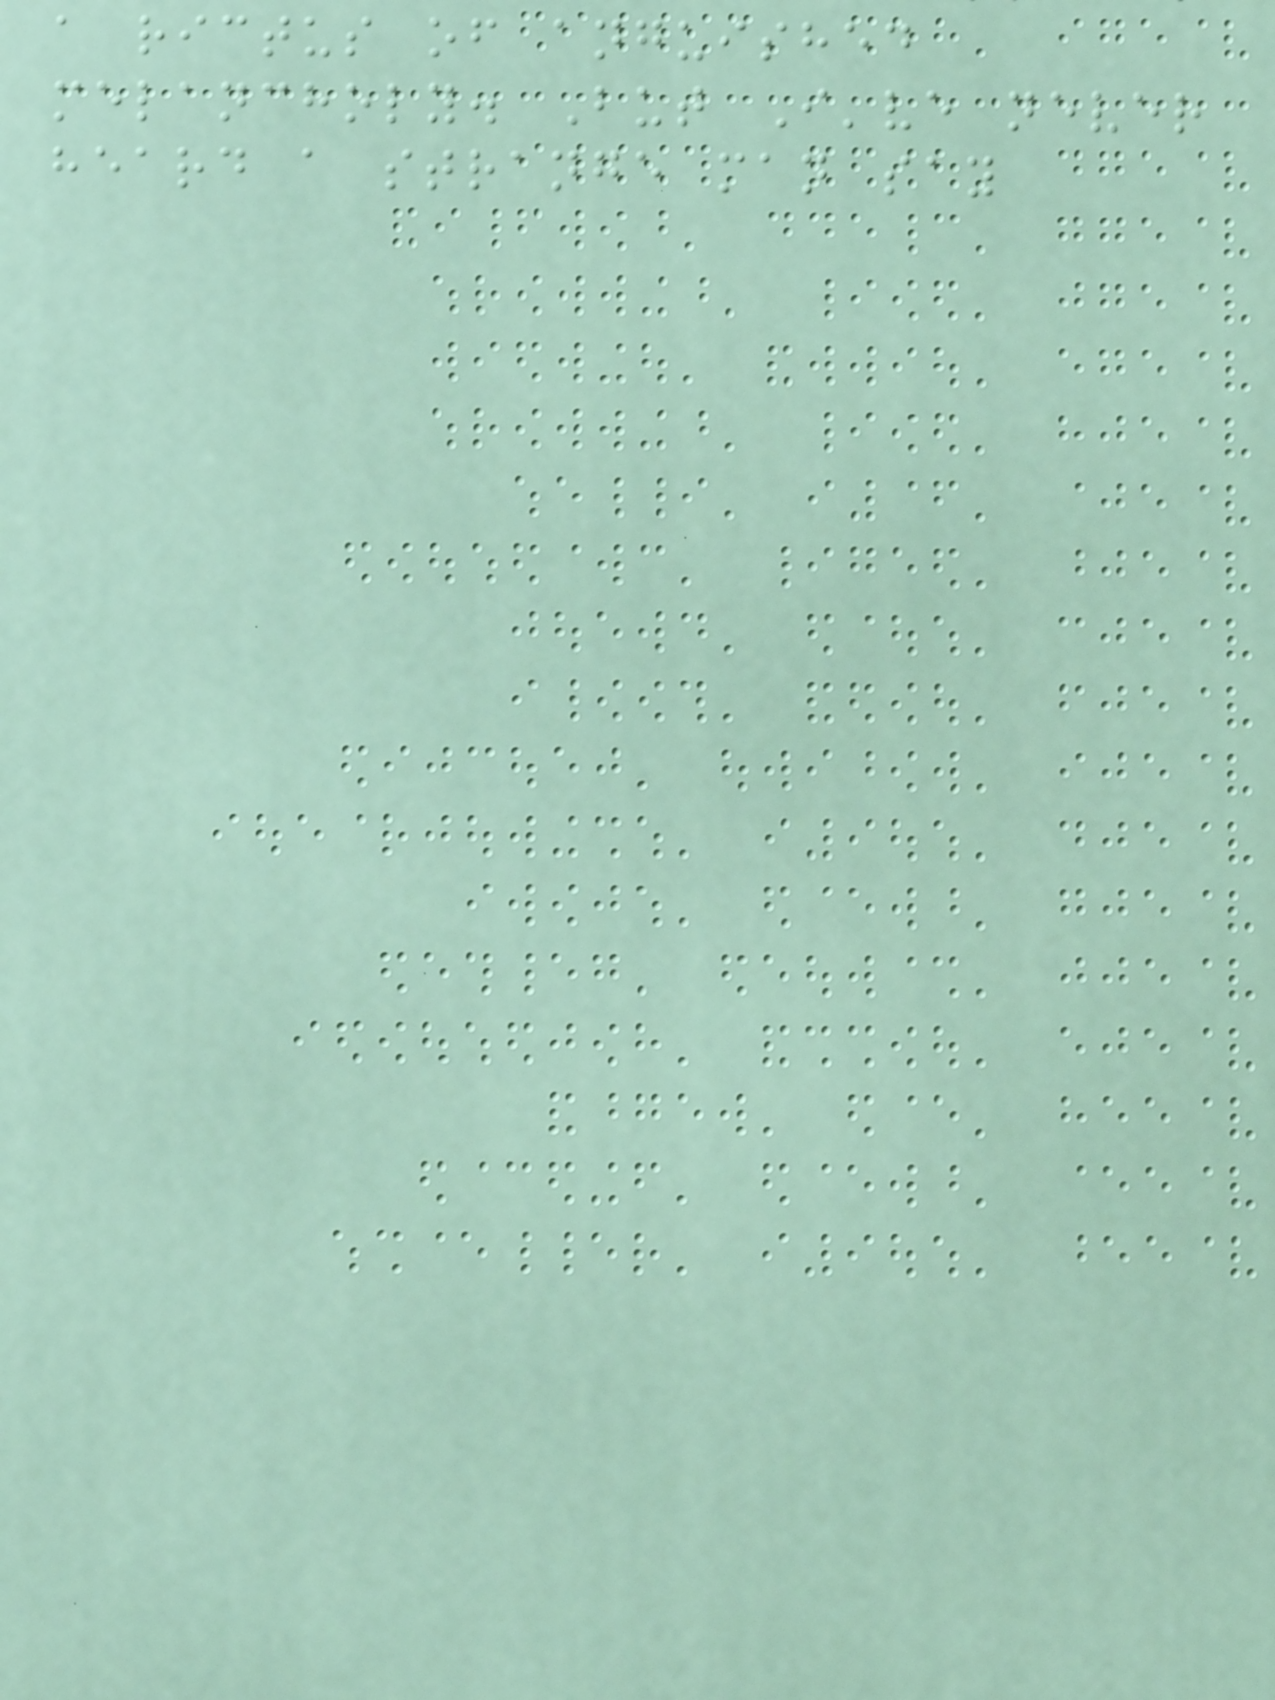a rictus of anguished
melancholy. But I've never
heard a strange man say
